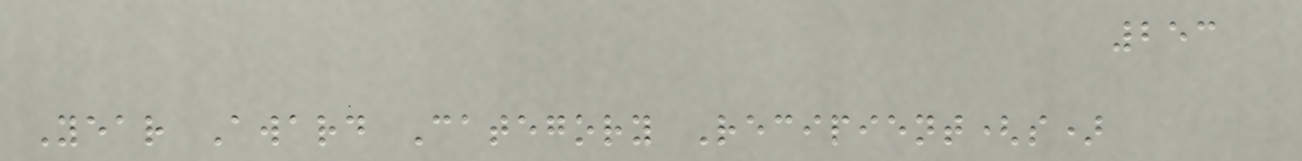253
Year Award Category Recipient(s)
